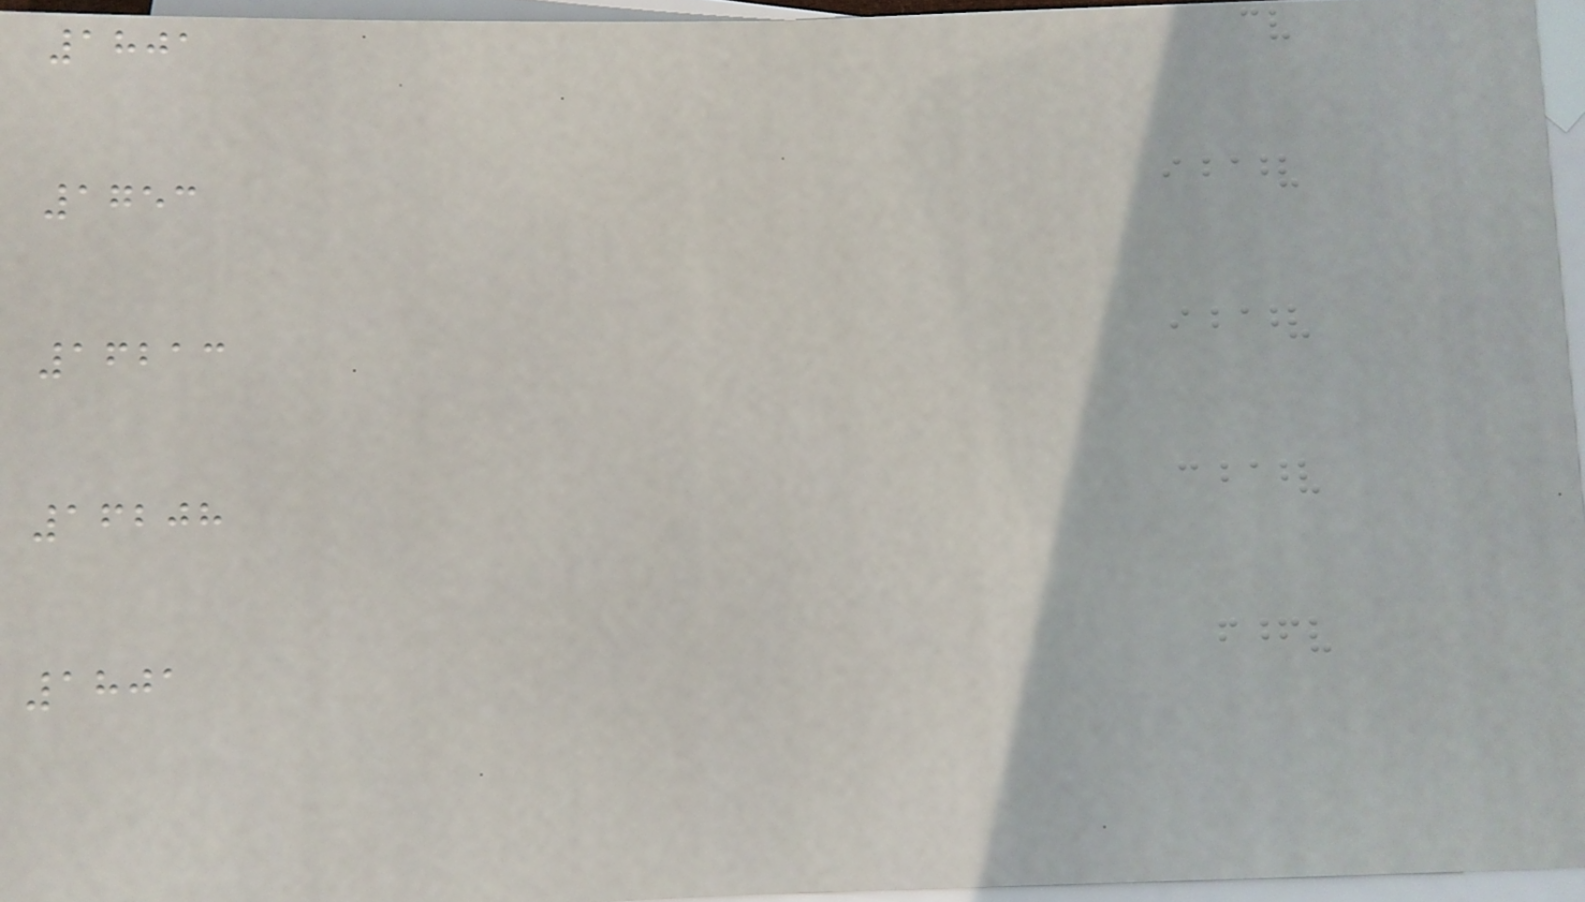1801
1753
16213
16208
1801
